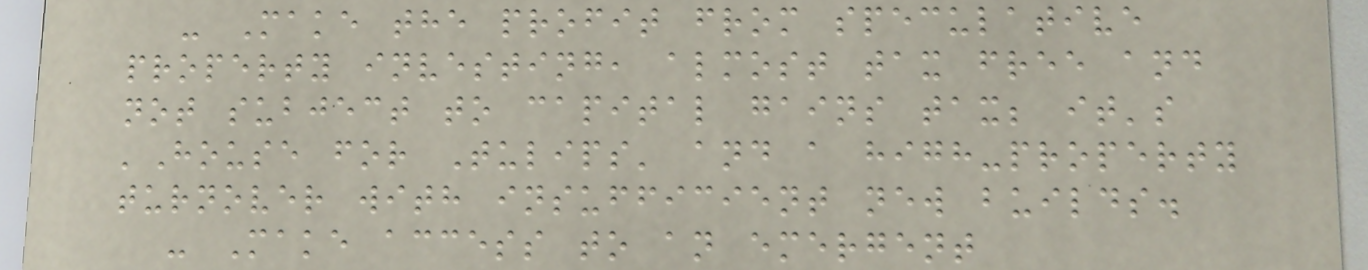- Make the profit from speculative
property investing, almost tax free and
not subject to capital gains tax; it's
'House for Tulips' and a high-property
turnover with insufficient new builds.
- Make access to an emergent
